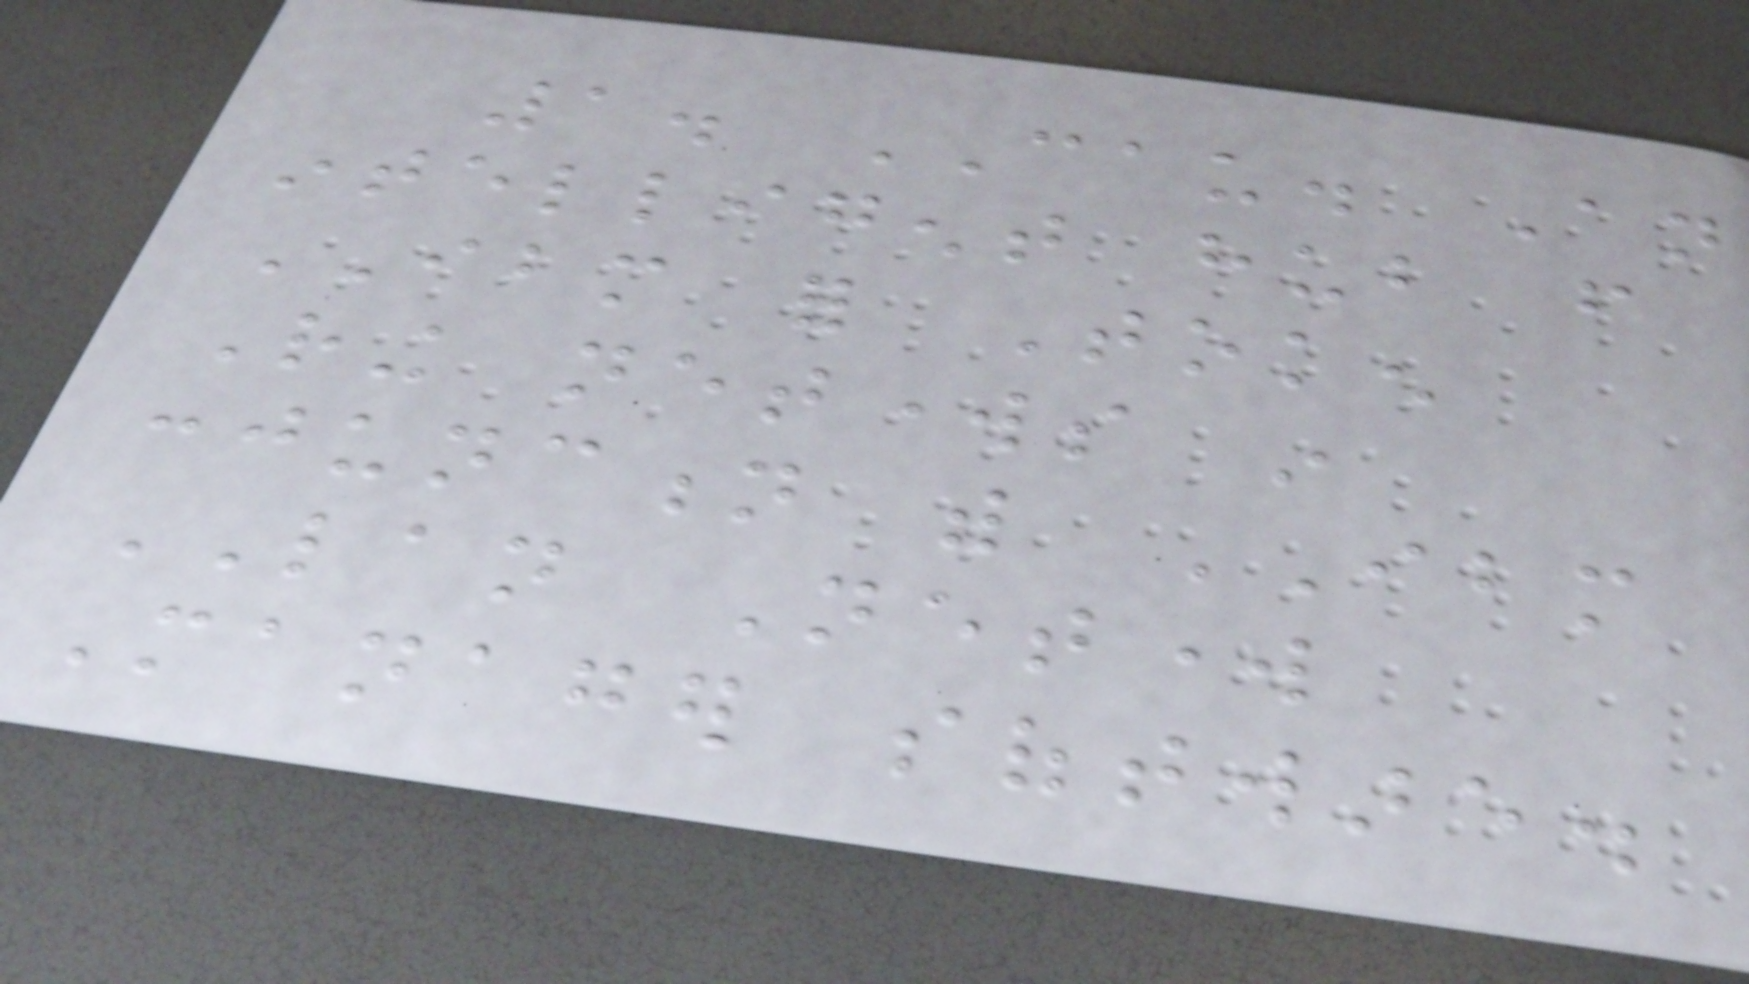1. CAU. An
intelligent hub from
IBM for Token
Ring networks in
conjunction with IBM
LAN Network
Manager software.
